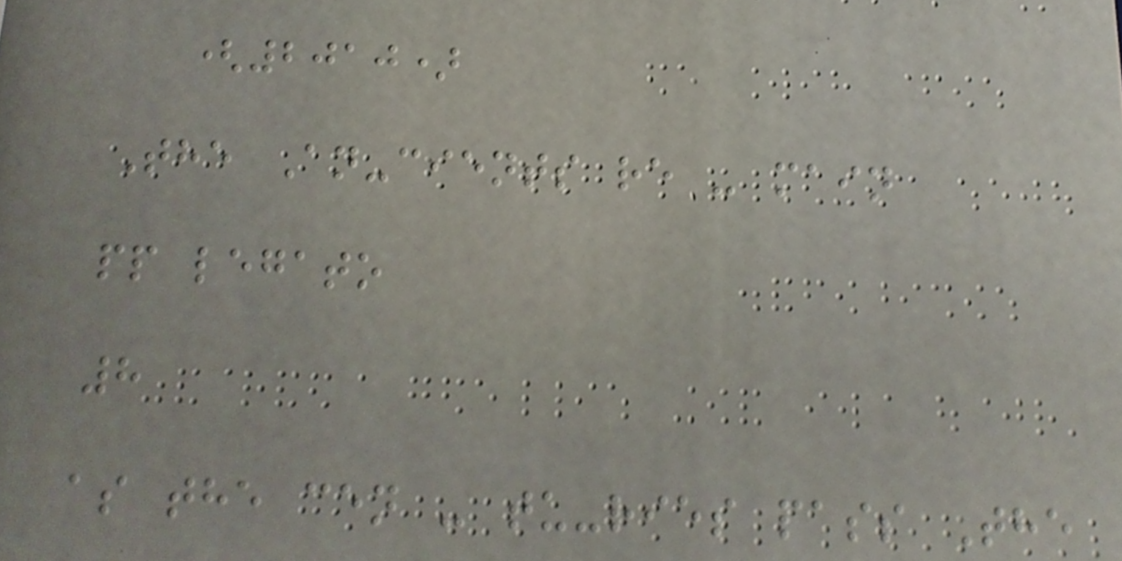(2010)
The An-cients re - main
pp legato
8
as the cen - tu-ries pass The
